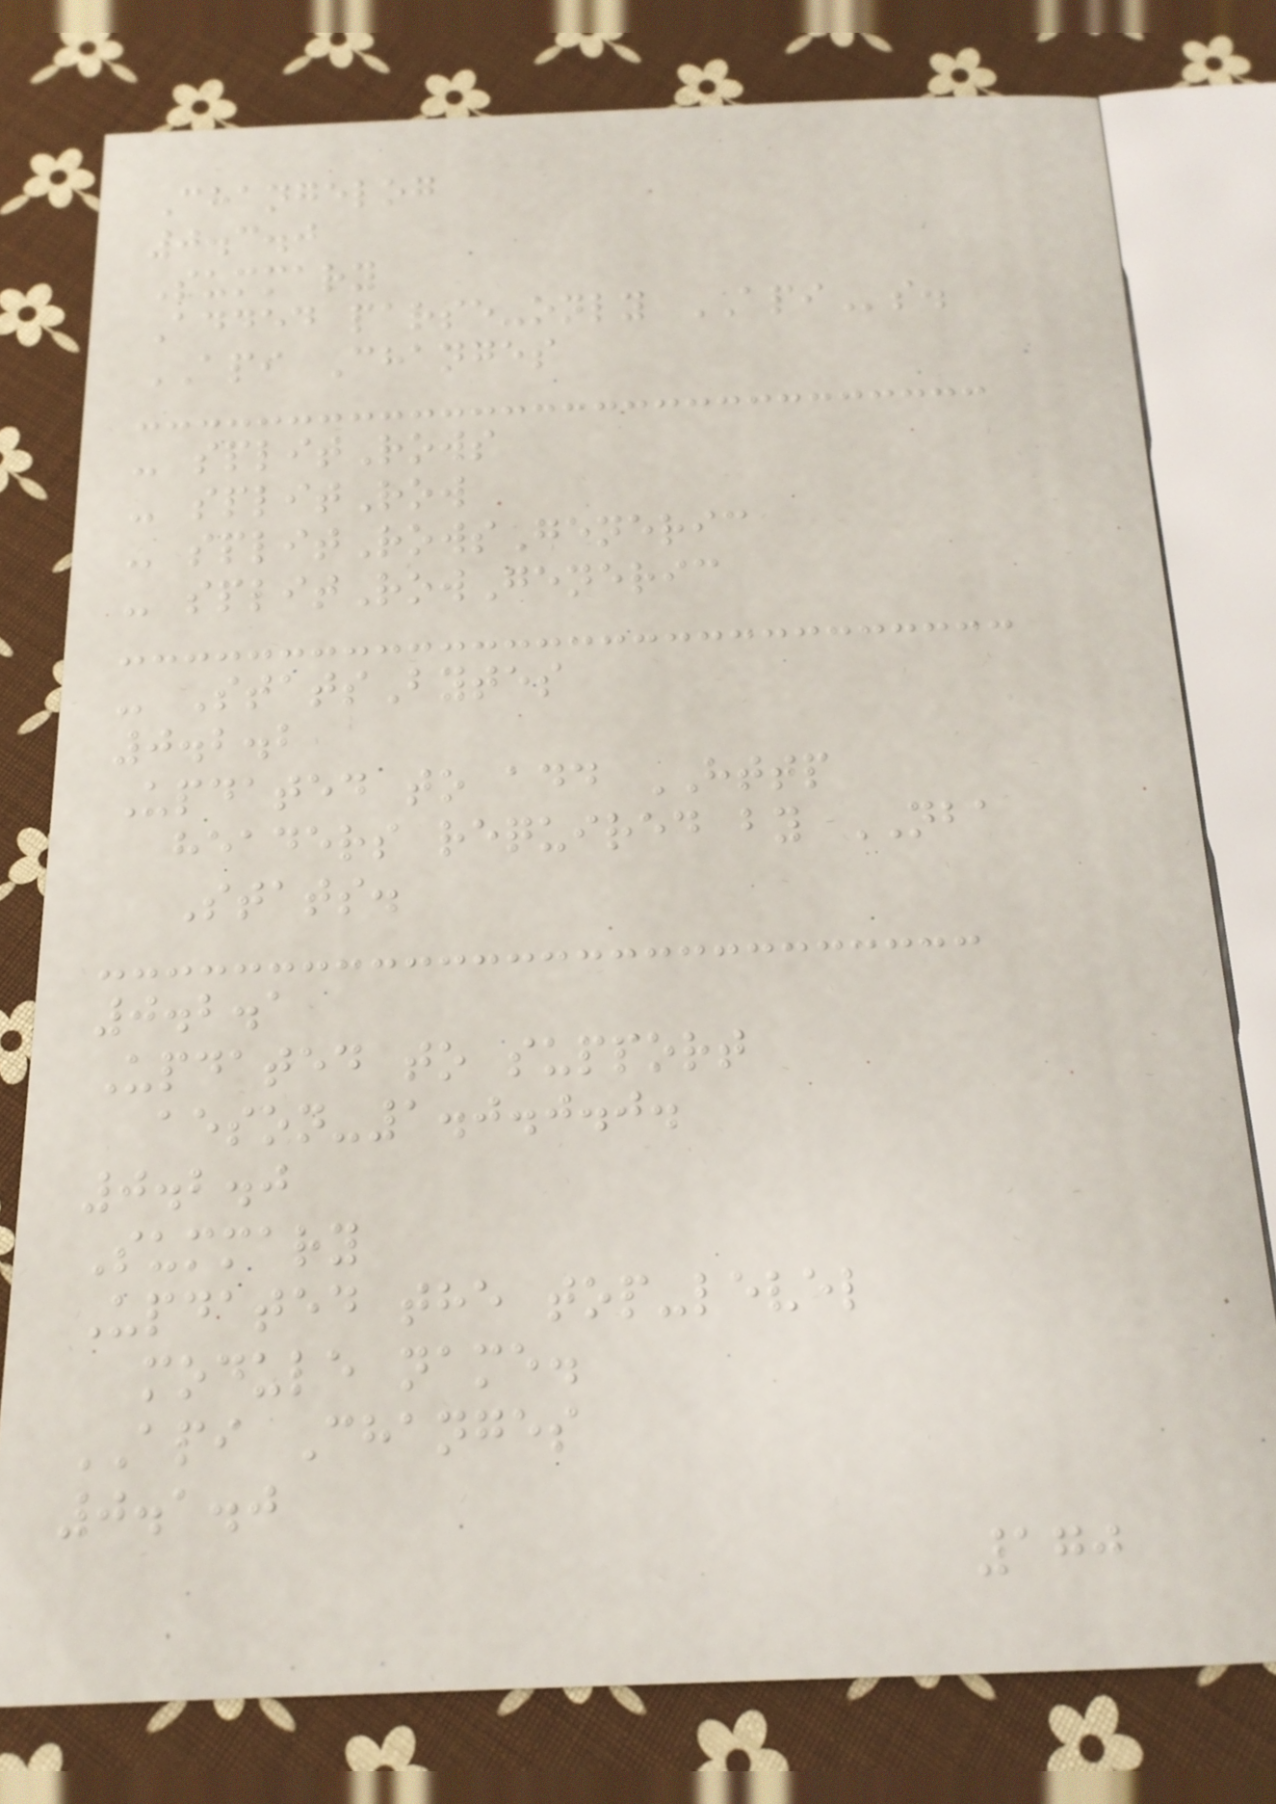Changelog
0.3.0
Summary
Added parse-only APIs.
API Changes
- splitRows
- splitRow
- splitRowsGeneric
- splitRowGeneric
- StatsBytes
0.2.2
Updated to add HTTP
headers required by NBA
Stats.
0.2.1
Updated to support
aeson-1.0.0.0.
0.2.0
Summary
Updated the top-level
module name.
API Changes
0.1.0
170
